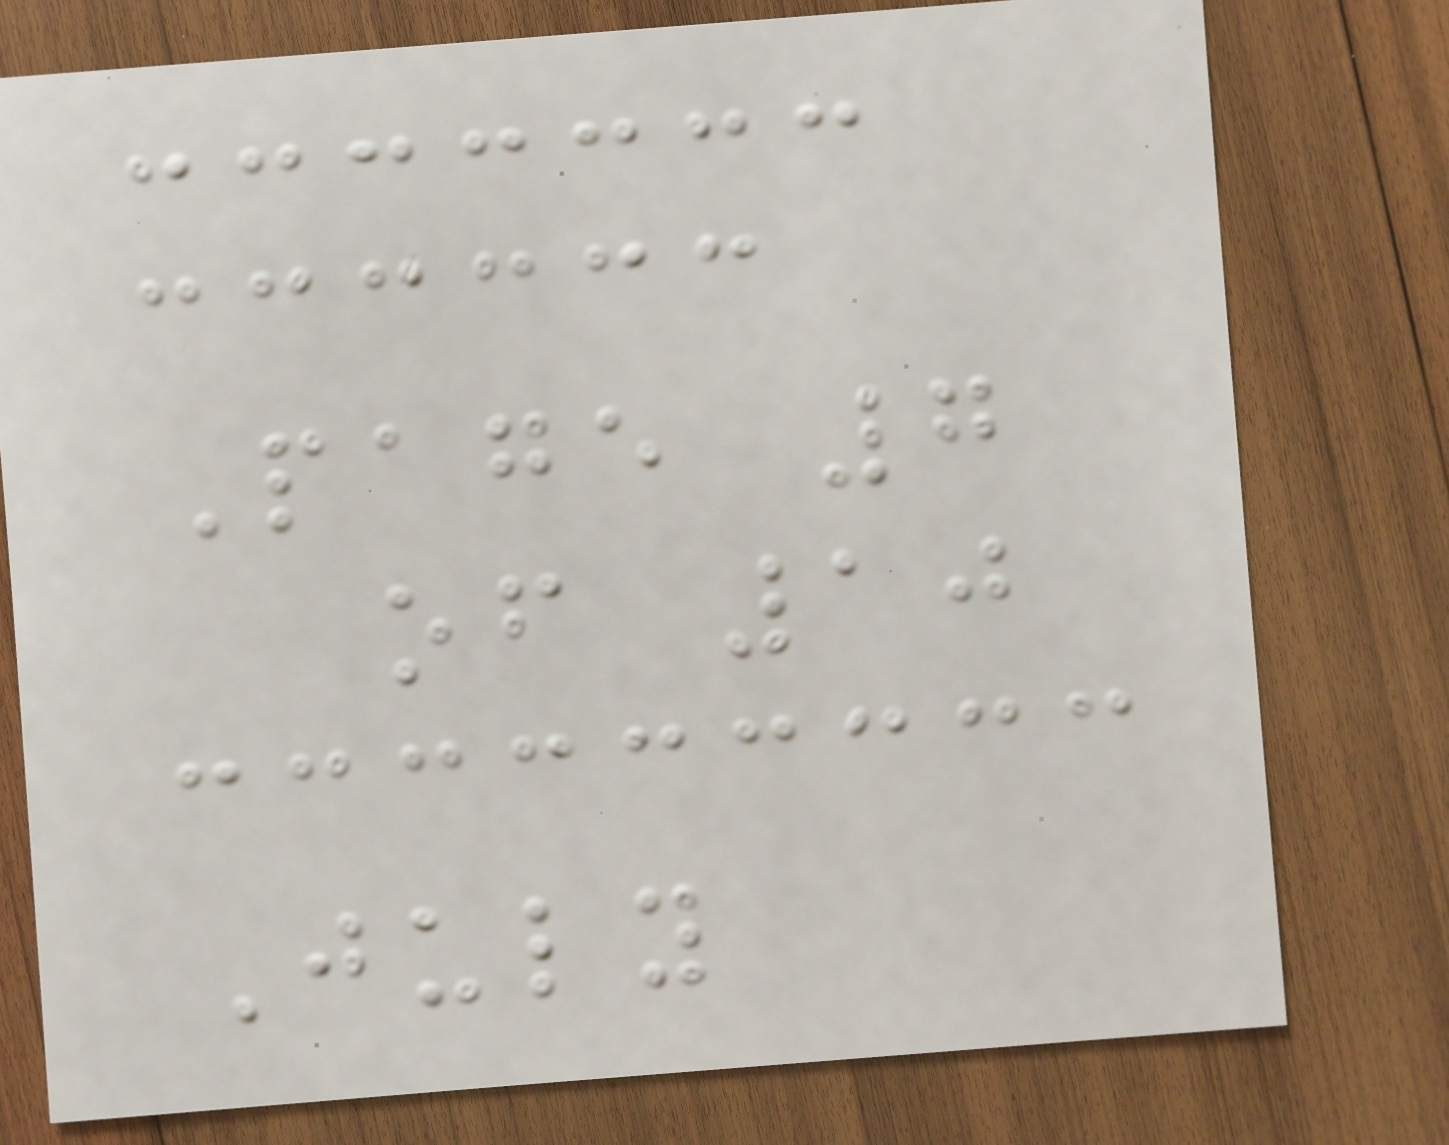Page 7
of 10
July
